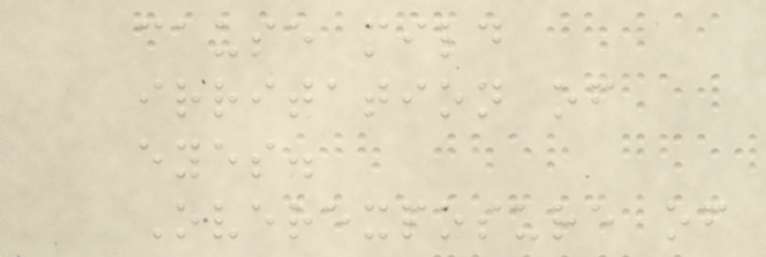cause mild
irritation of
eyes.
Overexposure of
